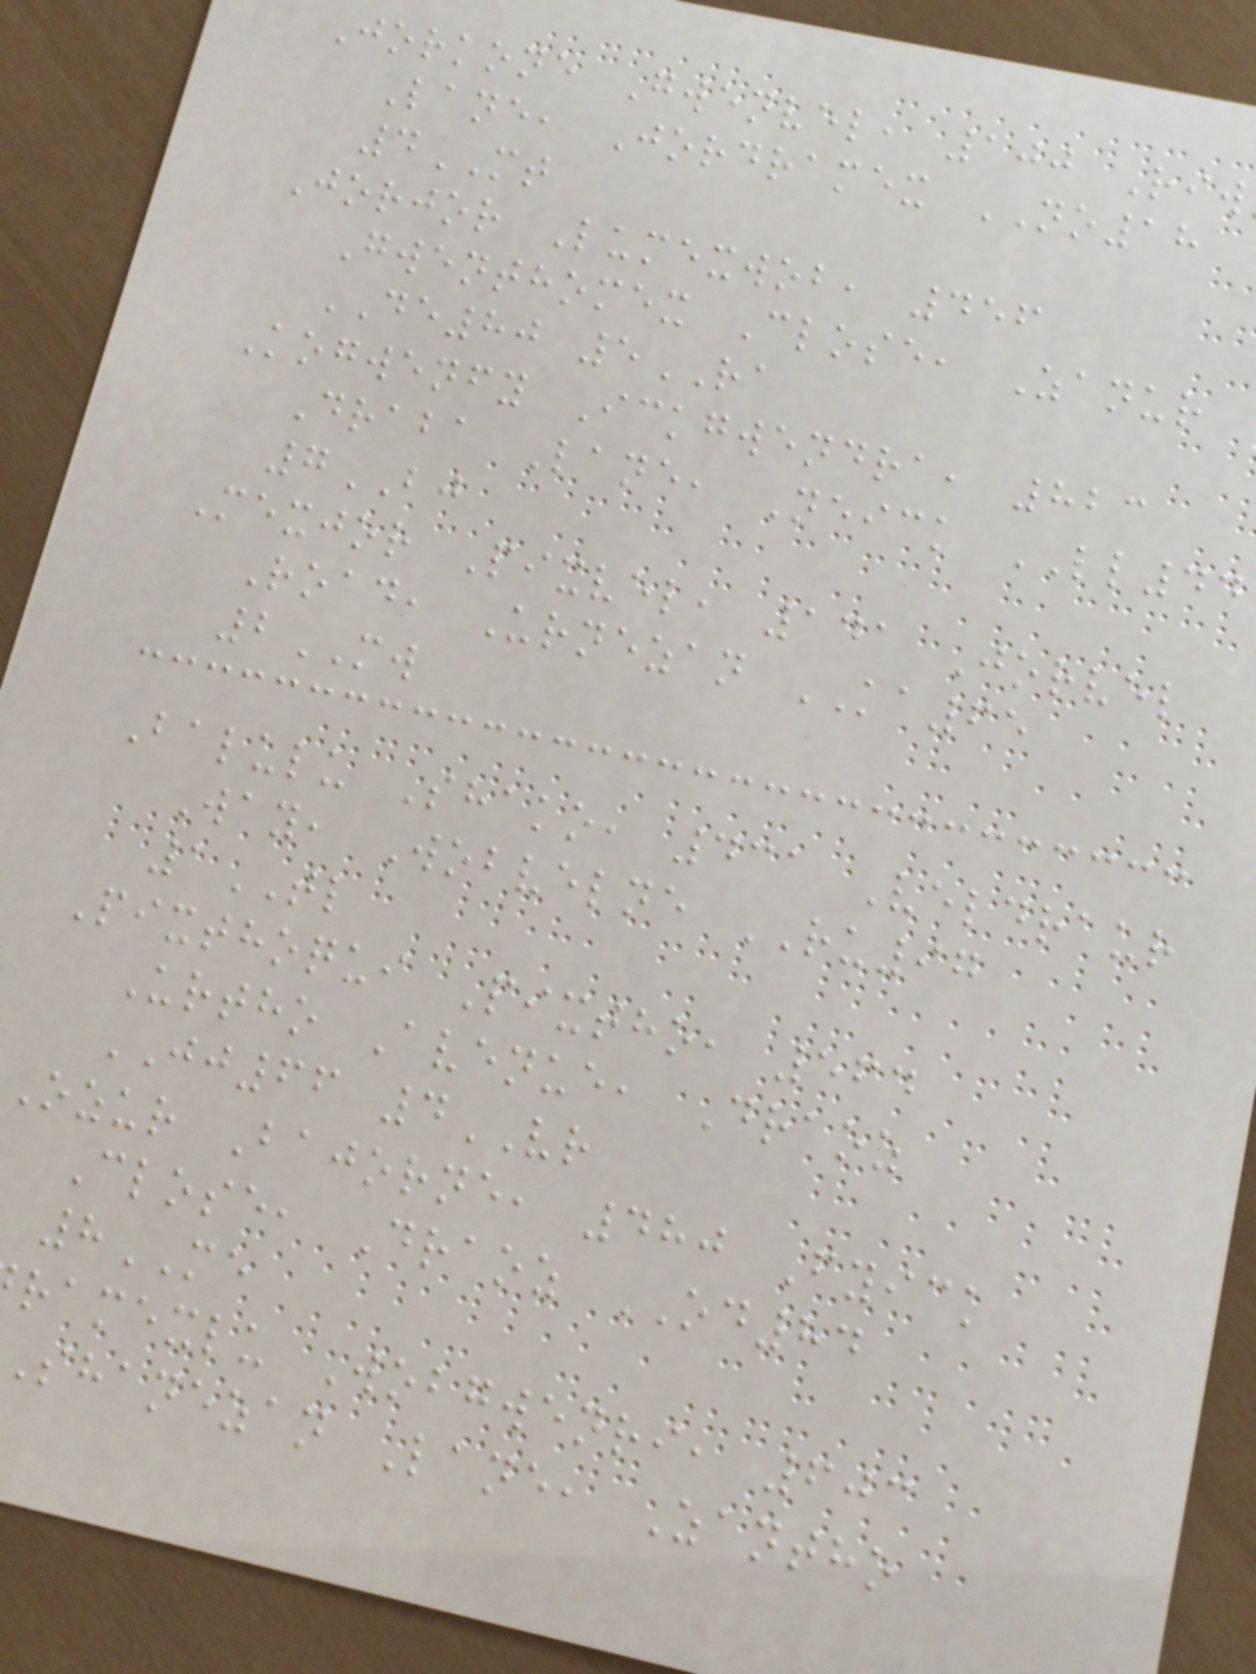Jorkone Gwenvel, 100 Riw
Lane, Jordramex NO18
4MT
Jorjor Lumexwob, 456
Gwenthomex Close, Zanur
DE80 5RA
Kogwenfy Ickgwendra, 823
Draba Lane, Neick LL44
7BJ
Mexjor Pixvel, 141 Jorvel
Road, Urnezan KA65
2MW
Balulu Shako, 431 Veldraur
Way, Wobvelne RU97
1TL
Pixthoqui Pixtho, 564
Urtho Avenue, Draoz
JJ66 4VR
Ozur Bajorne, 480 Fyick
Close, Draoz OD84
8ME
ramexlu Wobgwenri, 603
shanezan Lane, Zantho
